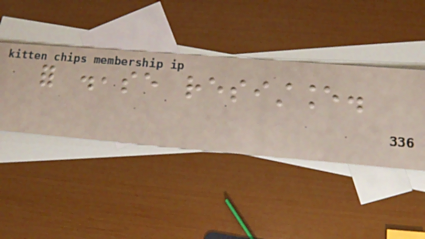for disease resistance.
